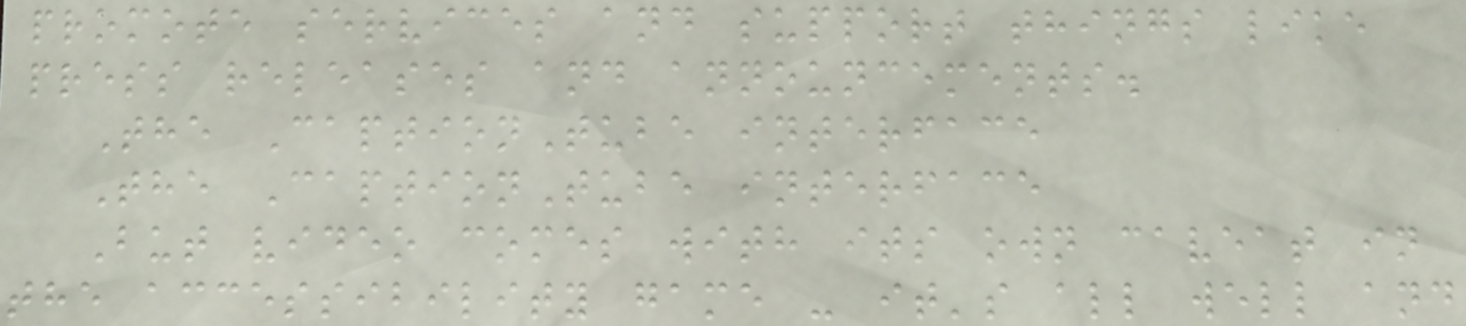promote services and support things like
press releases and announcements.
The CaptionTube interface
The CaptionTube interface
But video comes with its own caveat in
the accessibility game - it's all well and
